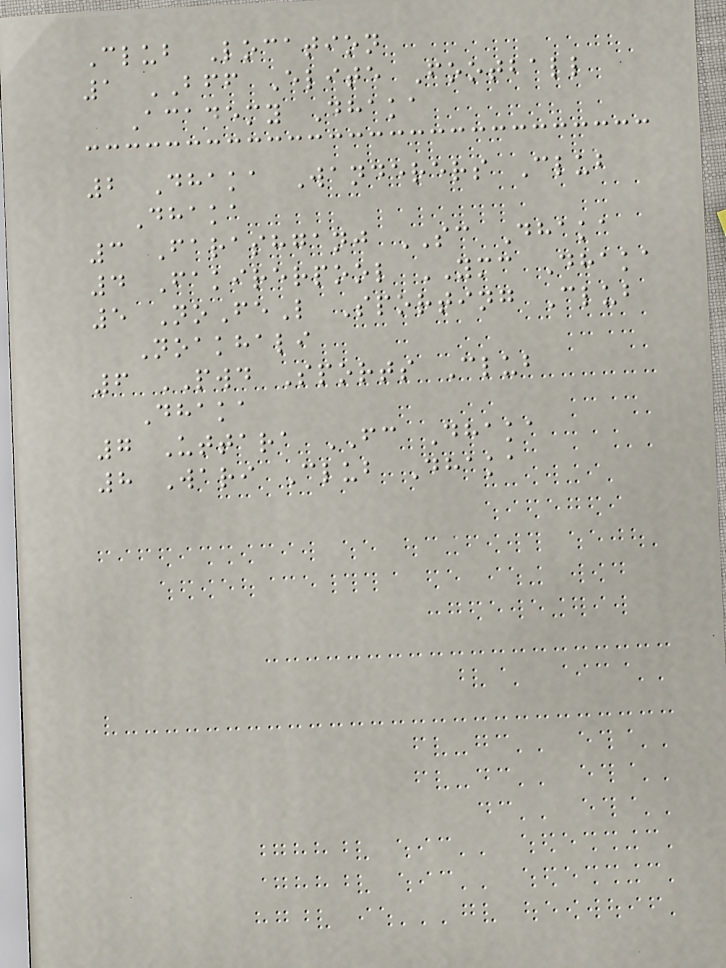Club Location
1 BFF Elite Football
Academy Dhaka
2 Dhaka Wanderers Club
Dhaka
3 Farashganj SC Dhaka
4 Fakirerpool YMC Dhaka
5 NoFeL Sporting Club
Noakhali
6 PWD Sports Club
Dhaka
7 Uttara FC Dhaka
8 Wari Club Dhaka
